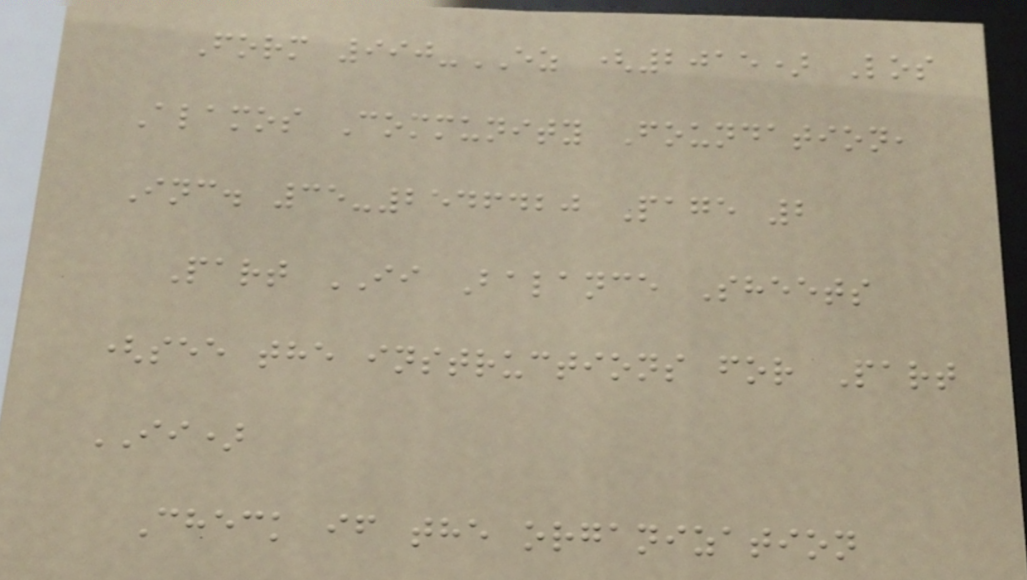Form 990-EZ (2015) Los
Alamos Community Foundation,
Inc. 35-2546420 Page 2
Part II Balance Sheets
(see the instructions for Part
II)
Check if the organization
